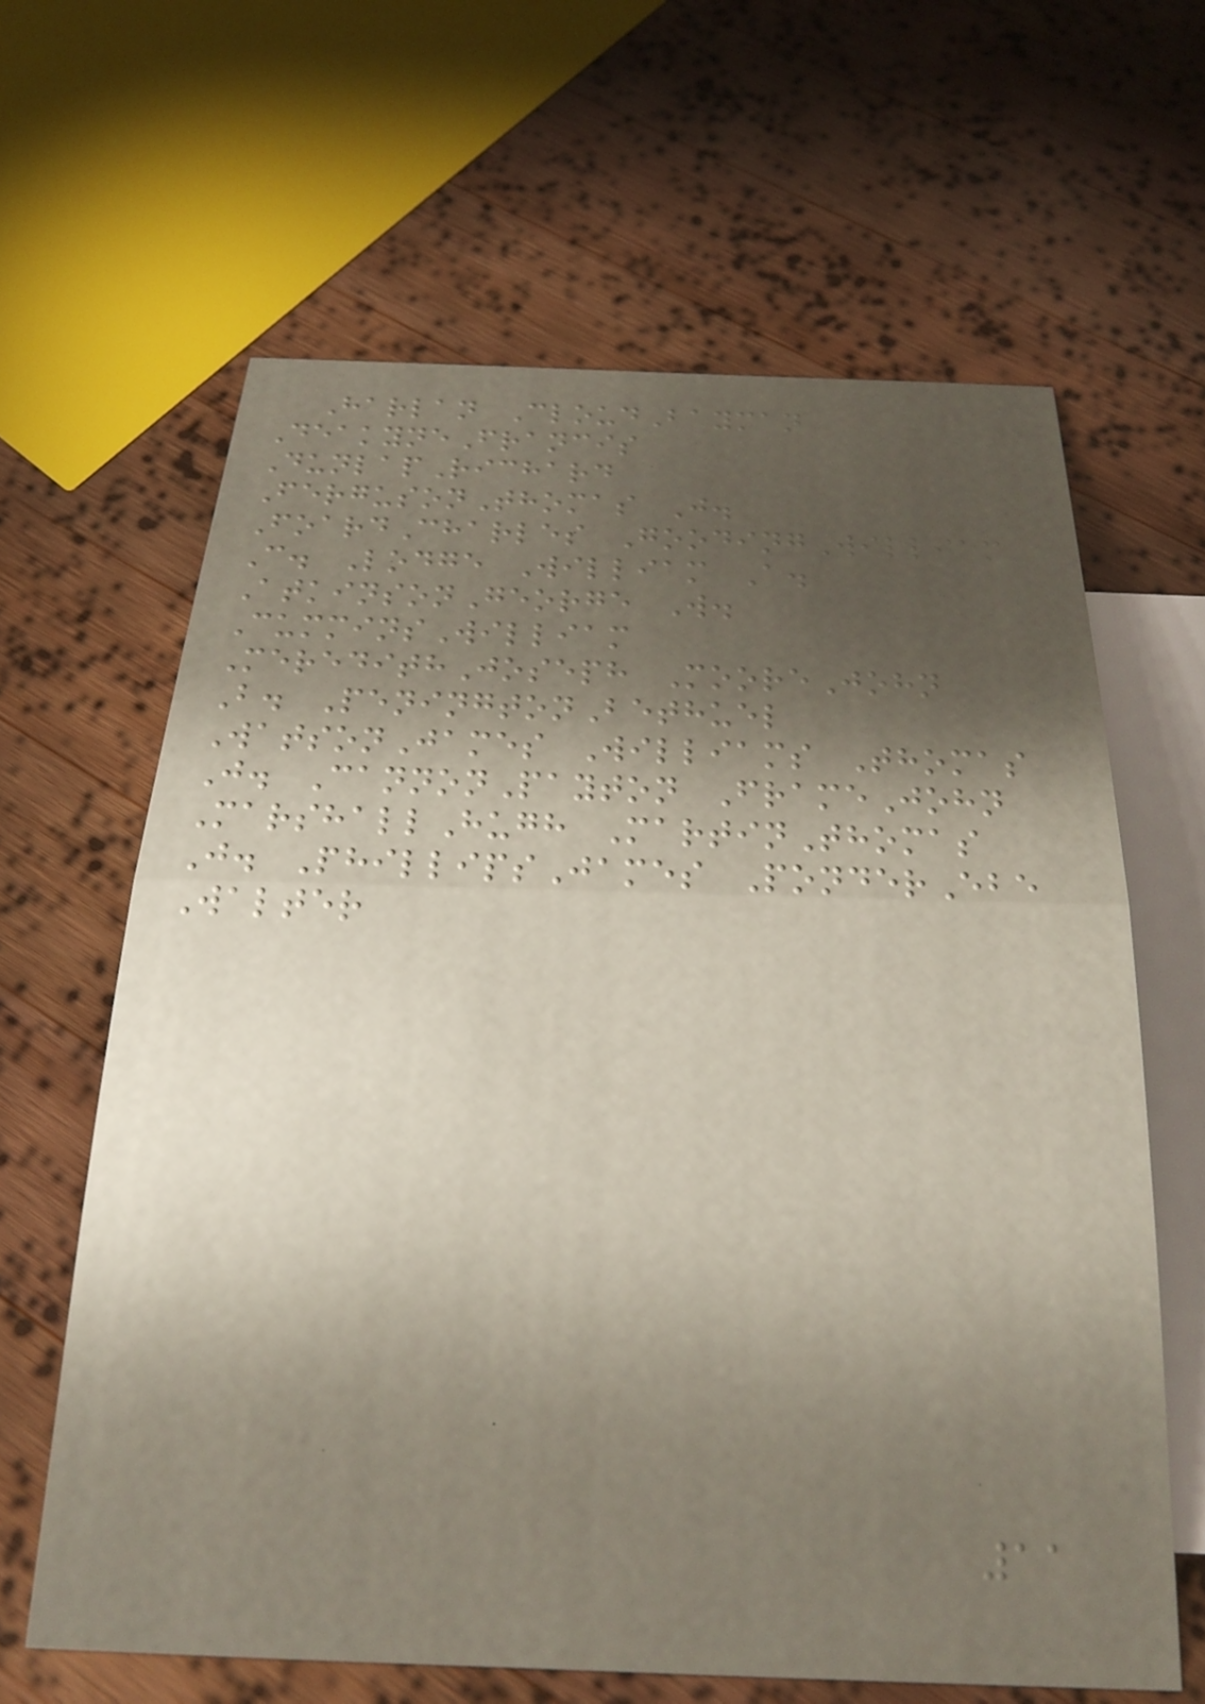Harlan CloudBayman
DeakyneFrancis
DunlapRichard
FergusonThomas J.
FoardCharles GoodingWilliam
C. Lodge William A.
AtkinsonGeorge W.
CumminsWilliam
MeredithJoseph MooreJohn
B. PeningtonBethuel
WatsonJames Williams Thomas
J. CannonPayton FrameJohn
MarshallHugh MartinThomas
J. PhillipsJames PonderEbe
Walter
11
